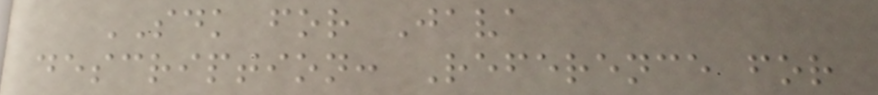SDK for Java
description: Reference for
